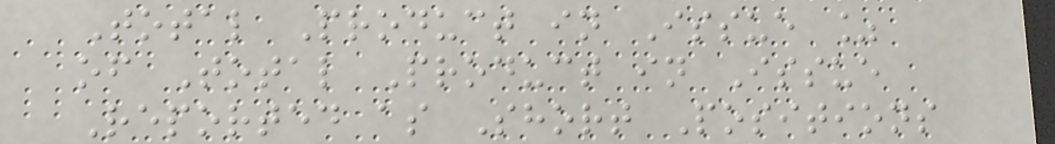Total Product in Issue %
of Total Product in Issue
Reported as Short Positions
